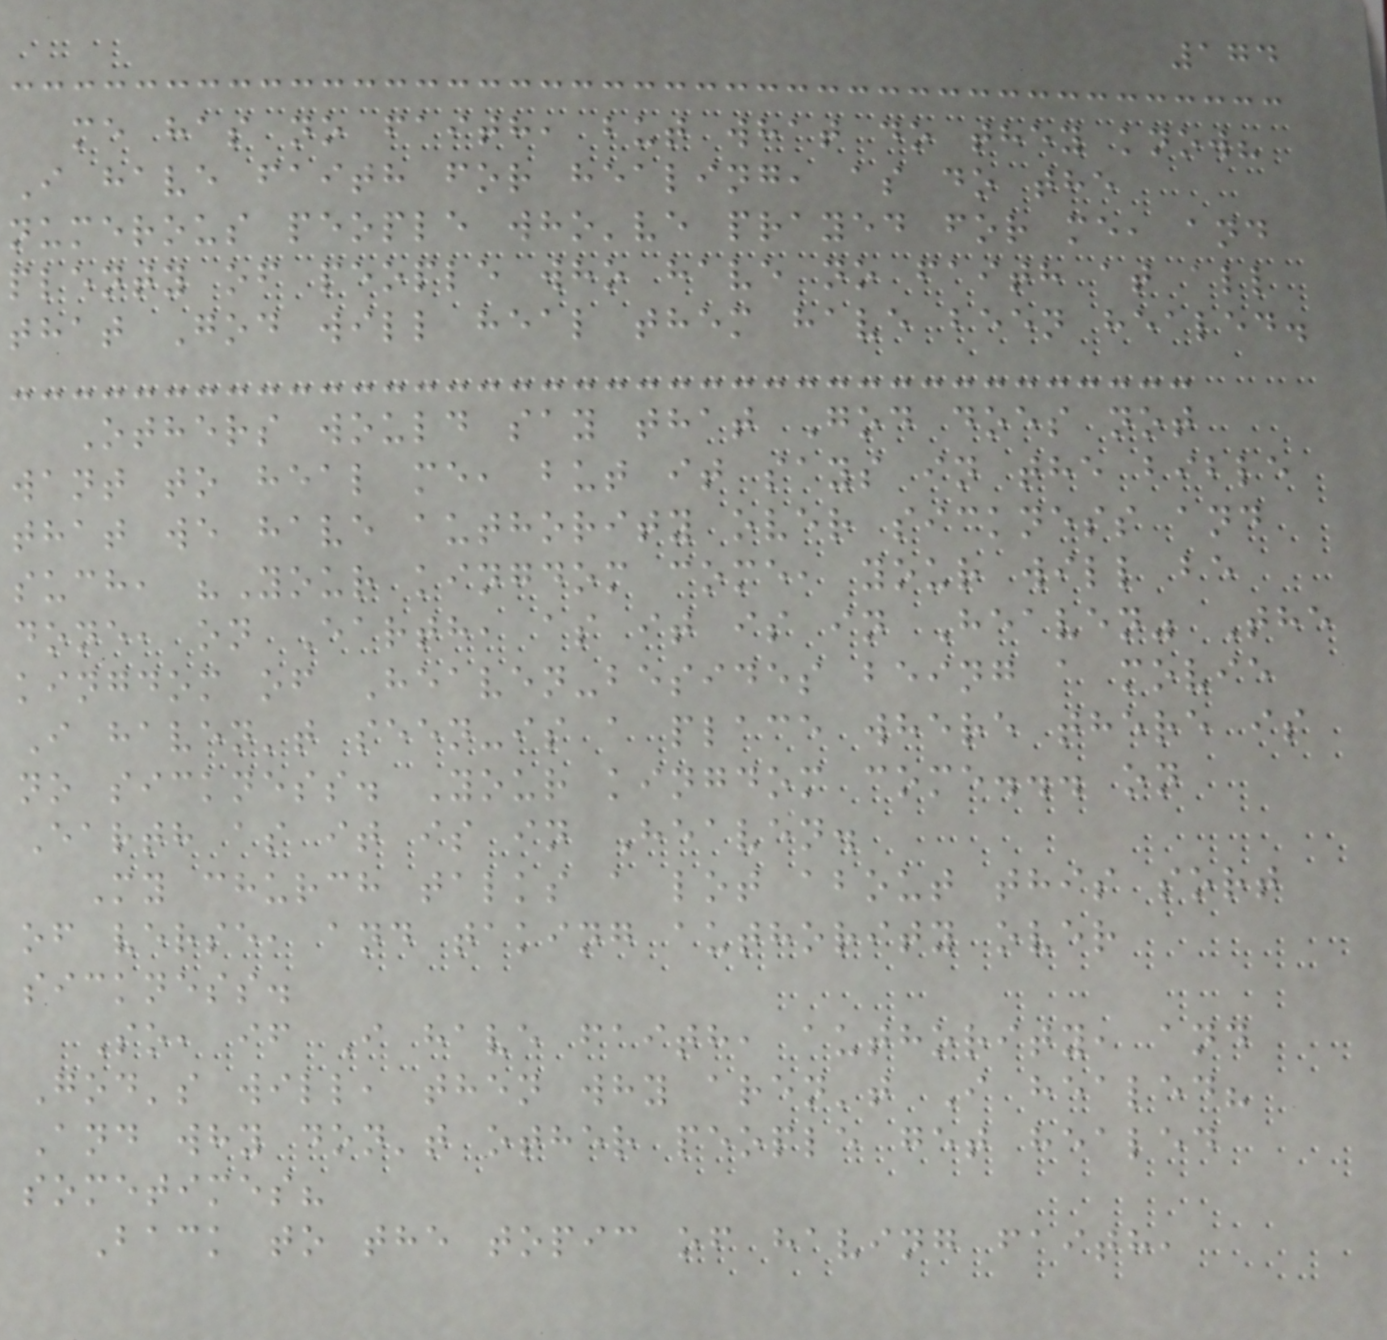174
me has no faith, but what do they know?
I have faith for healing, as do the
numerous people who've prayed for me, and
plenty of people who have no faith at all
that God will heal them have been healed.
Others would say that God does not
want to heal me, but it says in the bible
that we have authority over sickness and
such, "Your kingdom come, your will be
done, on Earth, as it is in Heaven" The
kingdom of Heaven-besides being a movie
I haven't seen-is a place where there is
no sickness. Your kingdom come... on
Earth as it is in Heaven.
My church talks a lot about this sort
of verse, and taking authority over
sickness.
So, if I have faith, authority, and
God's will, then why aren't I healed?
And why don't other people get healed
sometimes?
Back to the topic of having faith,
